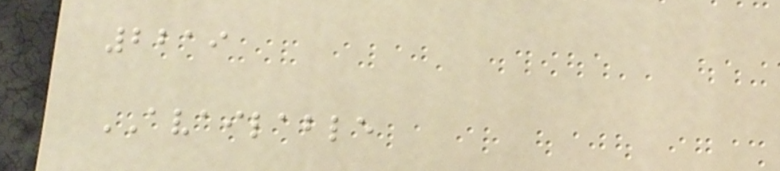2219
AVAILABLE
